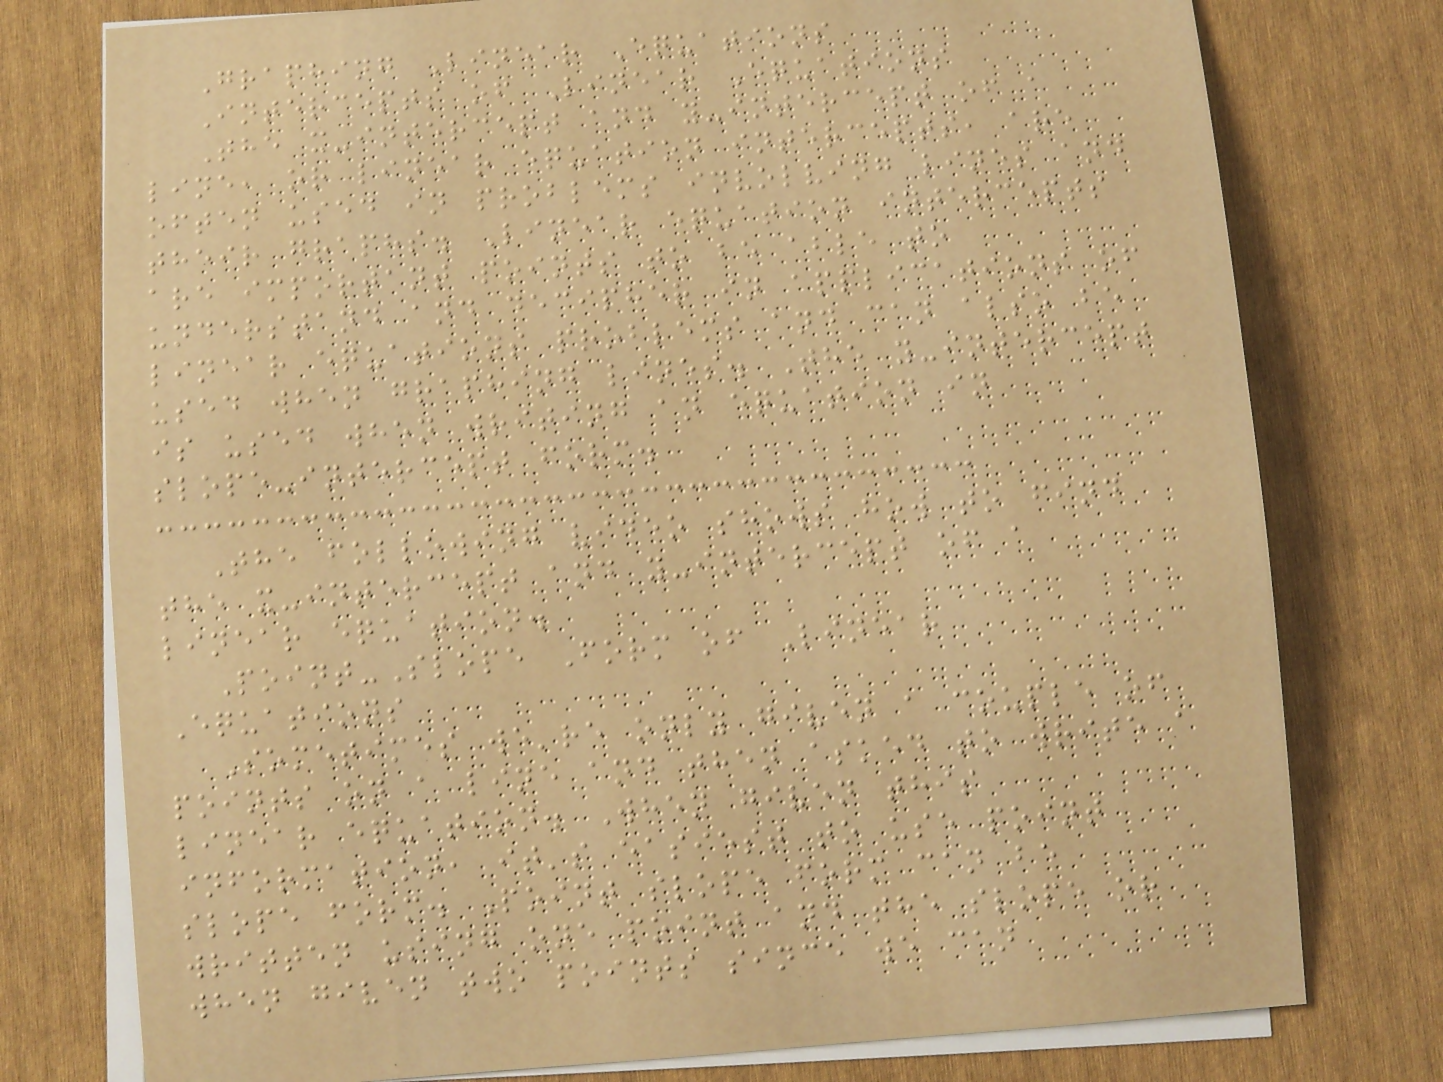Graphing Linear Equations
Intercepts of Linear Equations
The x-intercept and y-intercept of a
line, or linear equation intercepts, are
often used in problems involving lines and
their graphs. Linear equation intercepts
are important points to be able to
understand and decipher in applications of
linear equations problems and can also be
used when graphing lines. The y-intercept
is used when writing an equation in
slope-intercept form.
The following video shows how to find
the x-intercept and y-intercept of a
linear equation.
Point-Slope Form of Linear
Equations
Sometimes we're only given a couple of
points on a line and then asked to write a
linear equation. When given this
information, it's easiest to use point
slope form. Point slope form can be
written using one point and the slope or
when given two points since we can
